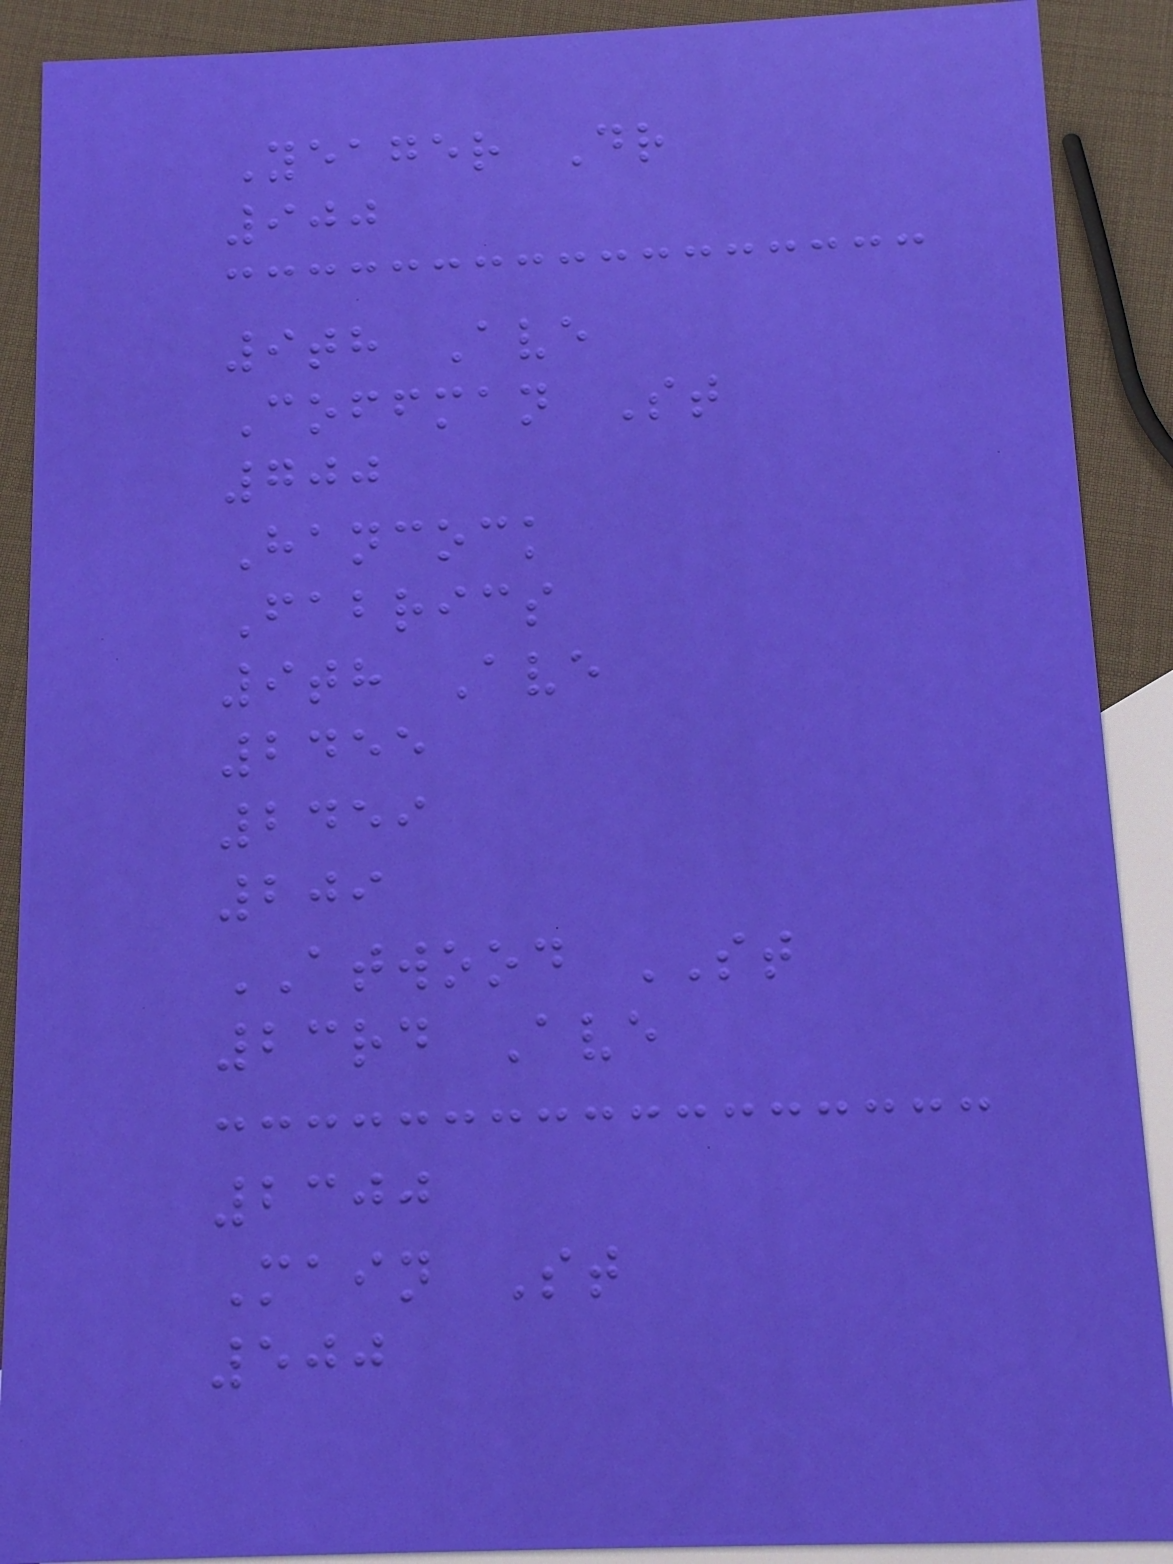Yeager Dr
900
9th Ave
Coffman St
700
Hancock
Fabrics
9th Ave
2455
2459
209
ATWOOD ST
23rd Ave
2300
Main St
500
